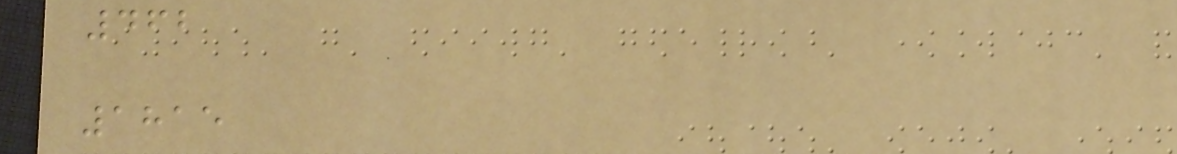462
1815
